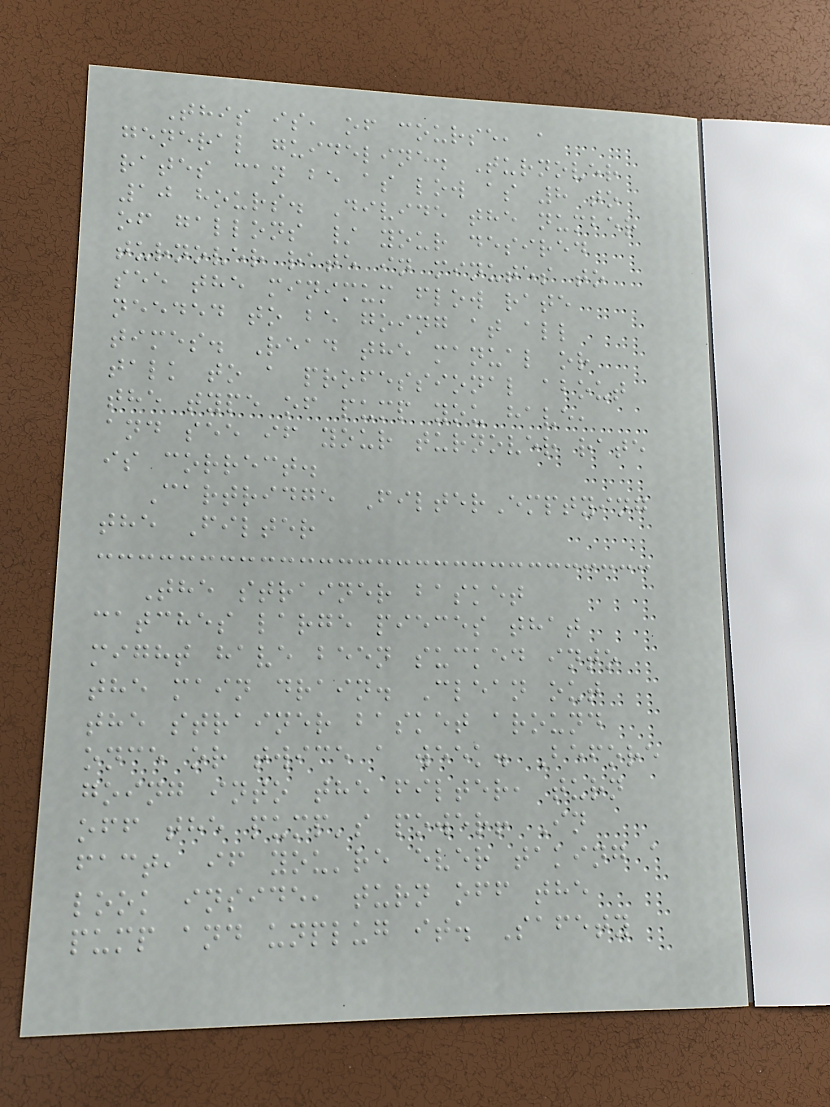This is, of course, a
general guideline. Turnover
rates can be as low as 8 to
10 hours. Divide the number
of gallons / your desired
turnover rate in minutes to
see the minimum flow rate
needed to be going at all
times. Read the manual or
talk to a professional about
the type of pump you have,
and see if your turnover rate
is correct.
Cartridge FilterEmptying
the Filter
The strainer basket
catches large pieces that
might have been sucked into
the main drain. Clean out
the strainer basket around
once or twice a week. Before
going into the filter, turn
off the pump's power! In
fact, if you're ever taking a
look inside, turn off the
pump and unplug it. Safety
